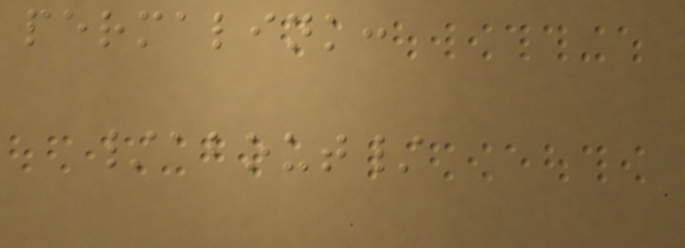permalink:
/about/
